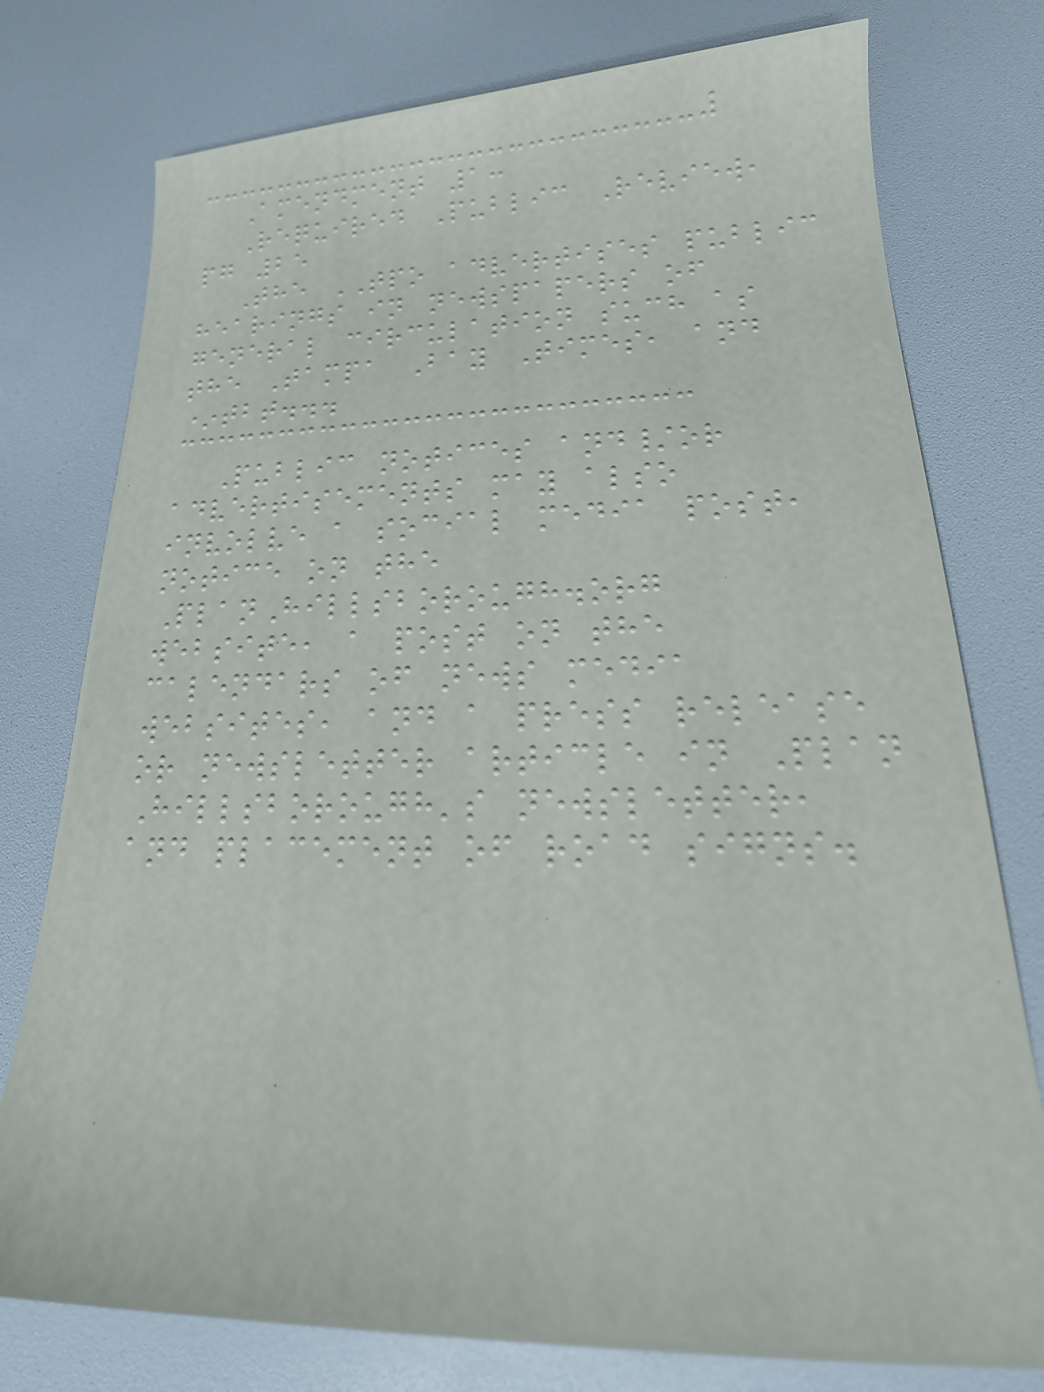Amendment 1:
Required Public Review,
pg 25
The TPO advertises public
hearings in newspapers of
general circulation such as
the Tampa Bay Times, and
*tbt...
Public notices and/or
advertisements may also
involve a social media post,
notice on the
PlanHillsborough.org
website, a post on the
calendars of news media
websites, and a press release
or newsletter article in Plan
Hillsborough's newsletter,
and placement of road signs.
